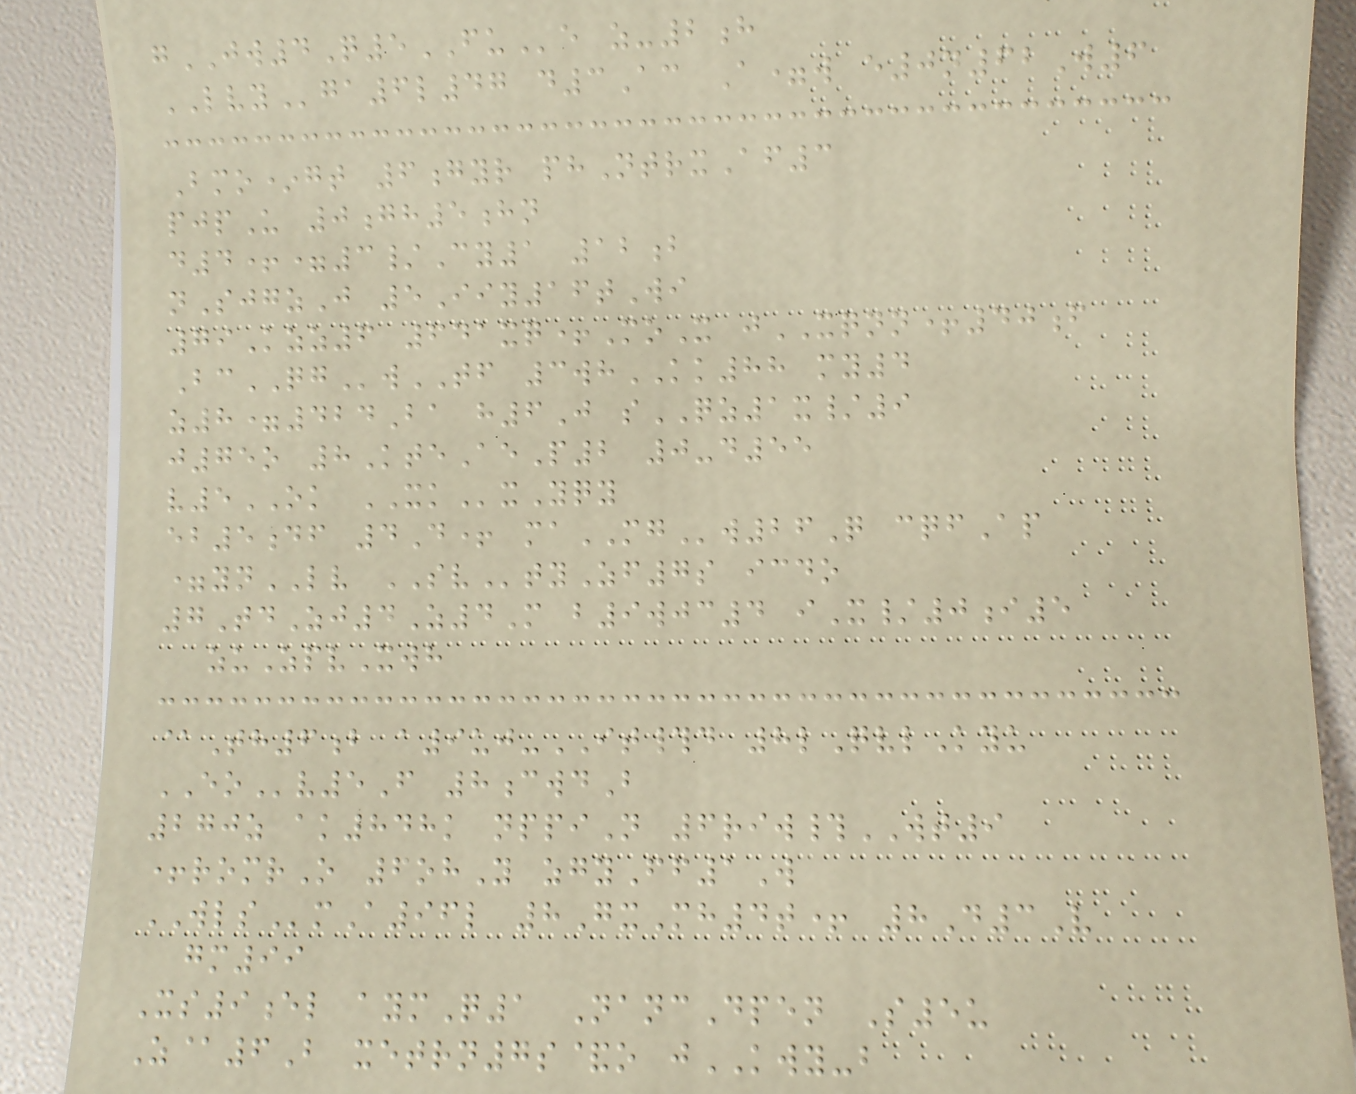gJW4Q5FUe z-2h
LVYga6l47 d3Ac A=w e0n62W6
Bmo*gt 6gyr phNtrxAf3
pjpU 0gh5hn
d4+=3/Cy1 12b
nSjgzJ 5Iiy16tWi
79Kzz6 641xq+MoX jXQNN+40f
BcQGwTF 3whKK88 my4
z8=424Ba h6J sQZ1x/9
j75o 8KteAeP2 0-d55
v5OK XKxYqy
eb5df 4D+ maMGw26Q cqfAp
=ynLV SVtyZf7s icdo
7TdZj4Z4M b9wjc4 iX/0i5
zuZpvXwh
@Th6b a9uj-IT#d 8lQvlKyu
EOv5F 8cwdB
270z ak848k nppiN 6riw#WT9
+romrO 6ohY zgyFf1W
WLSmA96l 8GxMh4t+ 8D3V
gm99
Xs9el aymQ1 NancDpen S5u
Z@6B xetrn7s&o jKWY-b
